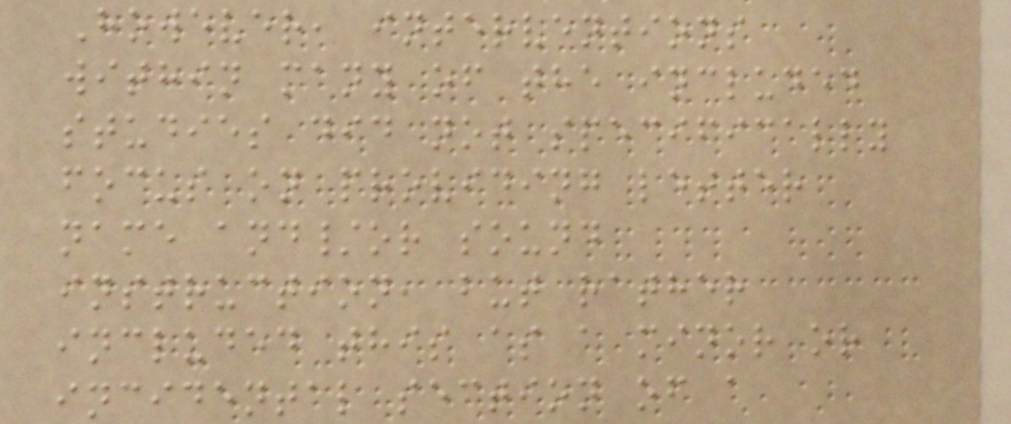However, interventions
within many of the included
studies did not specifically
focus on providing letter
name and/or sound
instruction, but rather
included this as a minor or
incidental section of a
